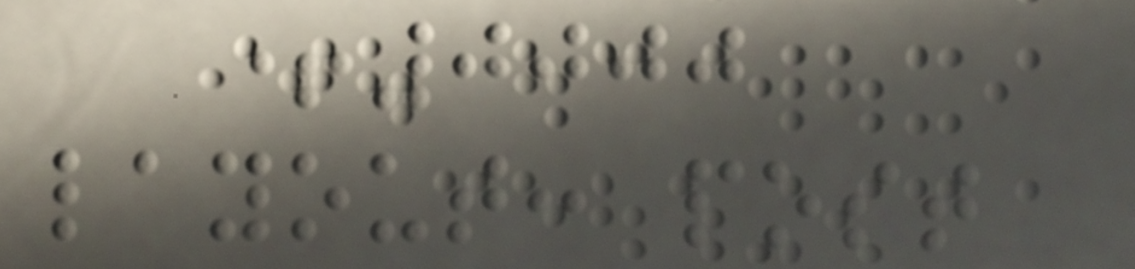+0000
layout: post
